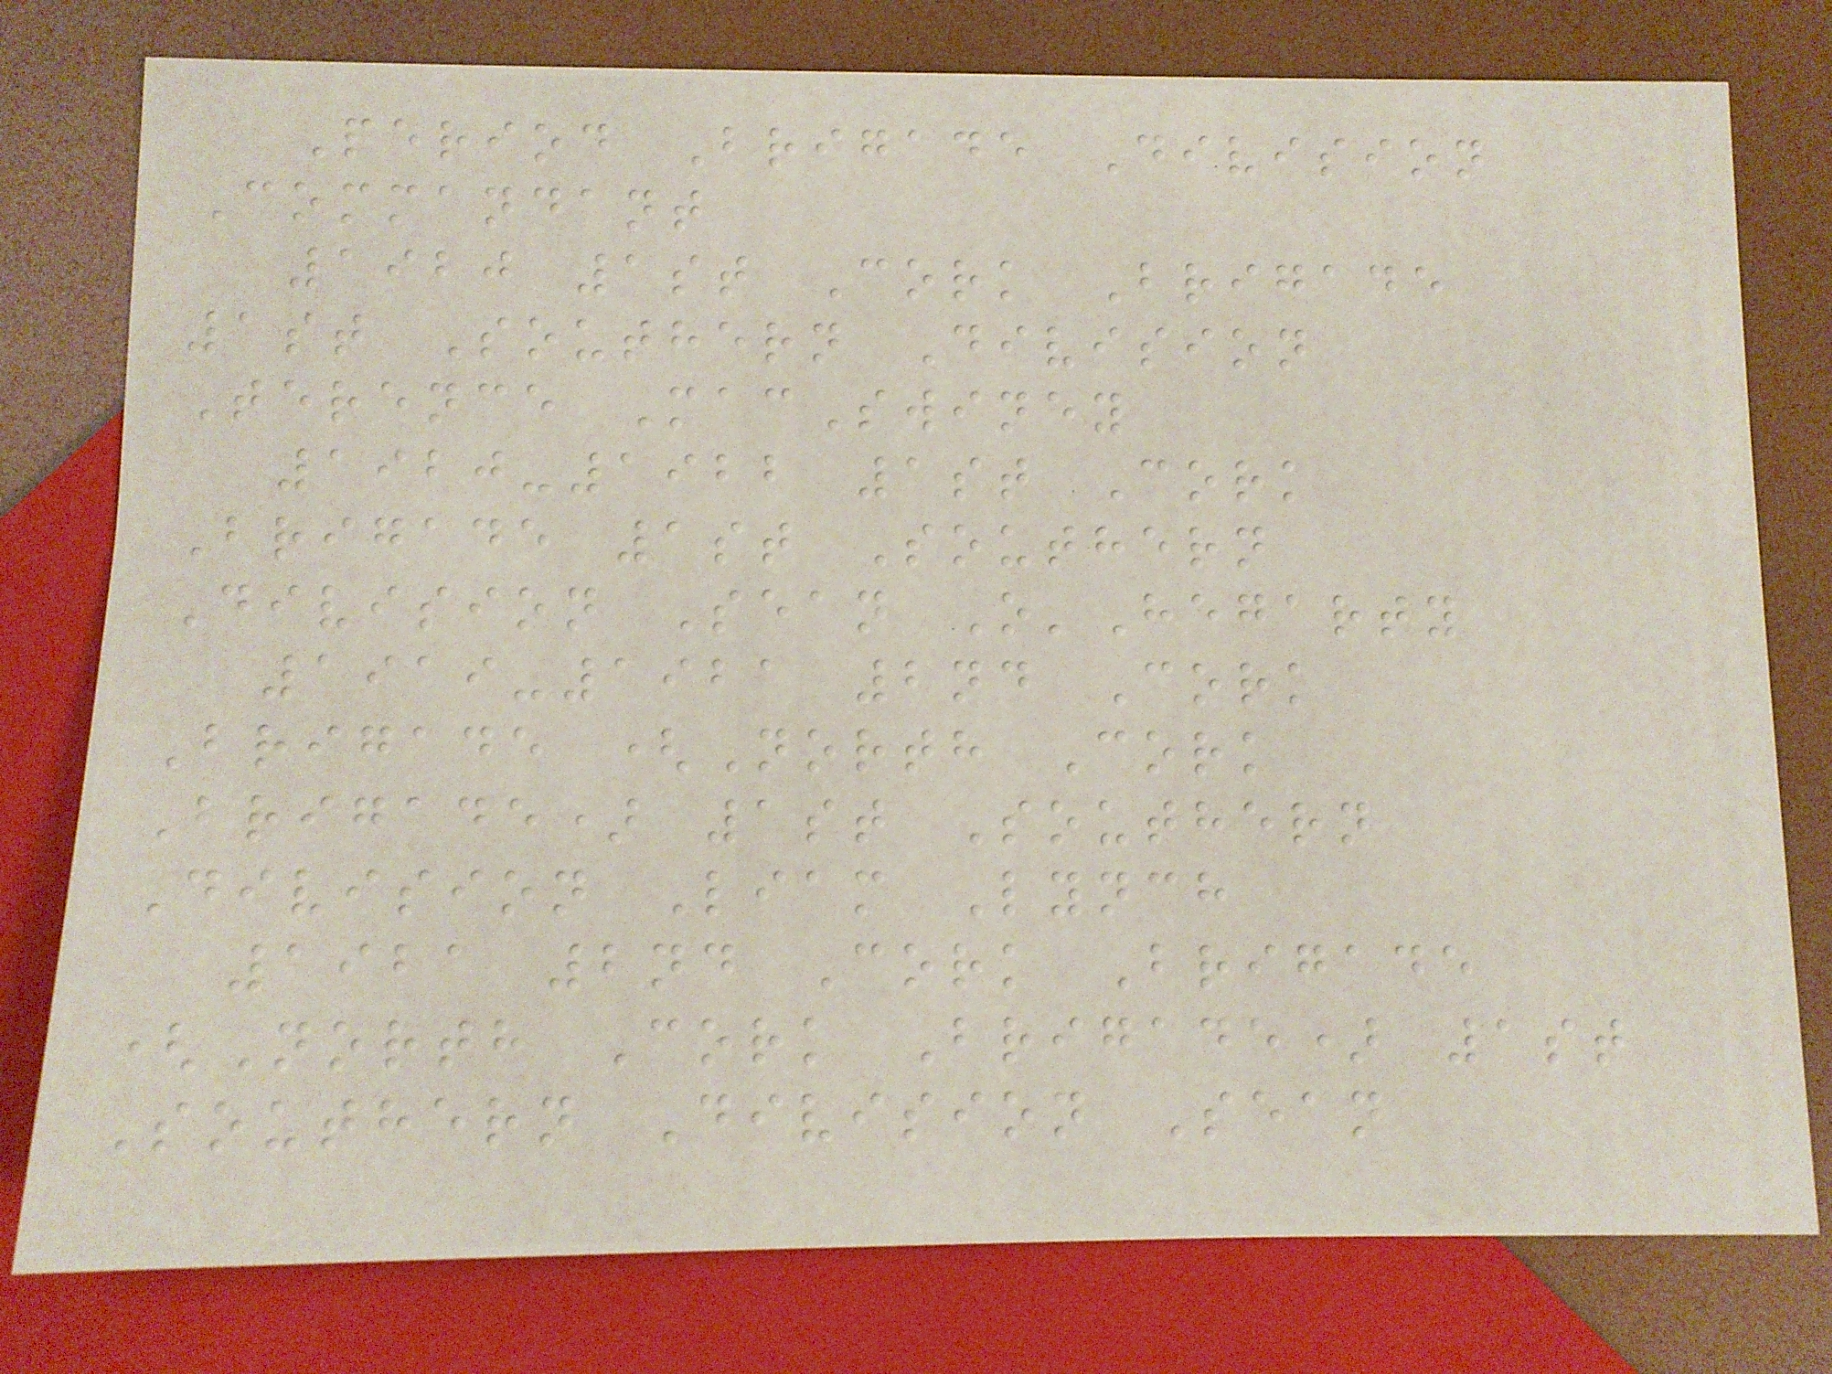Period Brigade Division
Commandant
1920 1st Cork Brigade
1st Southern Division
Terence MacSwiney
1920-1922 1st Cork
Brigade 1st Southern
Division Sean O'Hegarty
1919-1921 2nd Cork
Brigade (North Cork
Brigade) 1st Southern
Division Liam Lynch
1921 2nd Cork Brigade
(North Cork Brigade) 1st
Southern Division Sean
